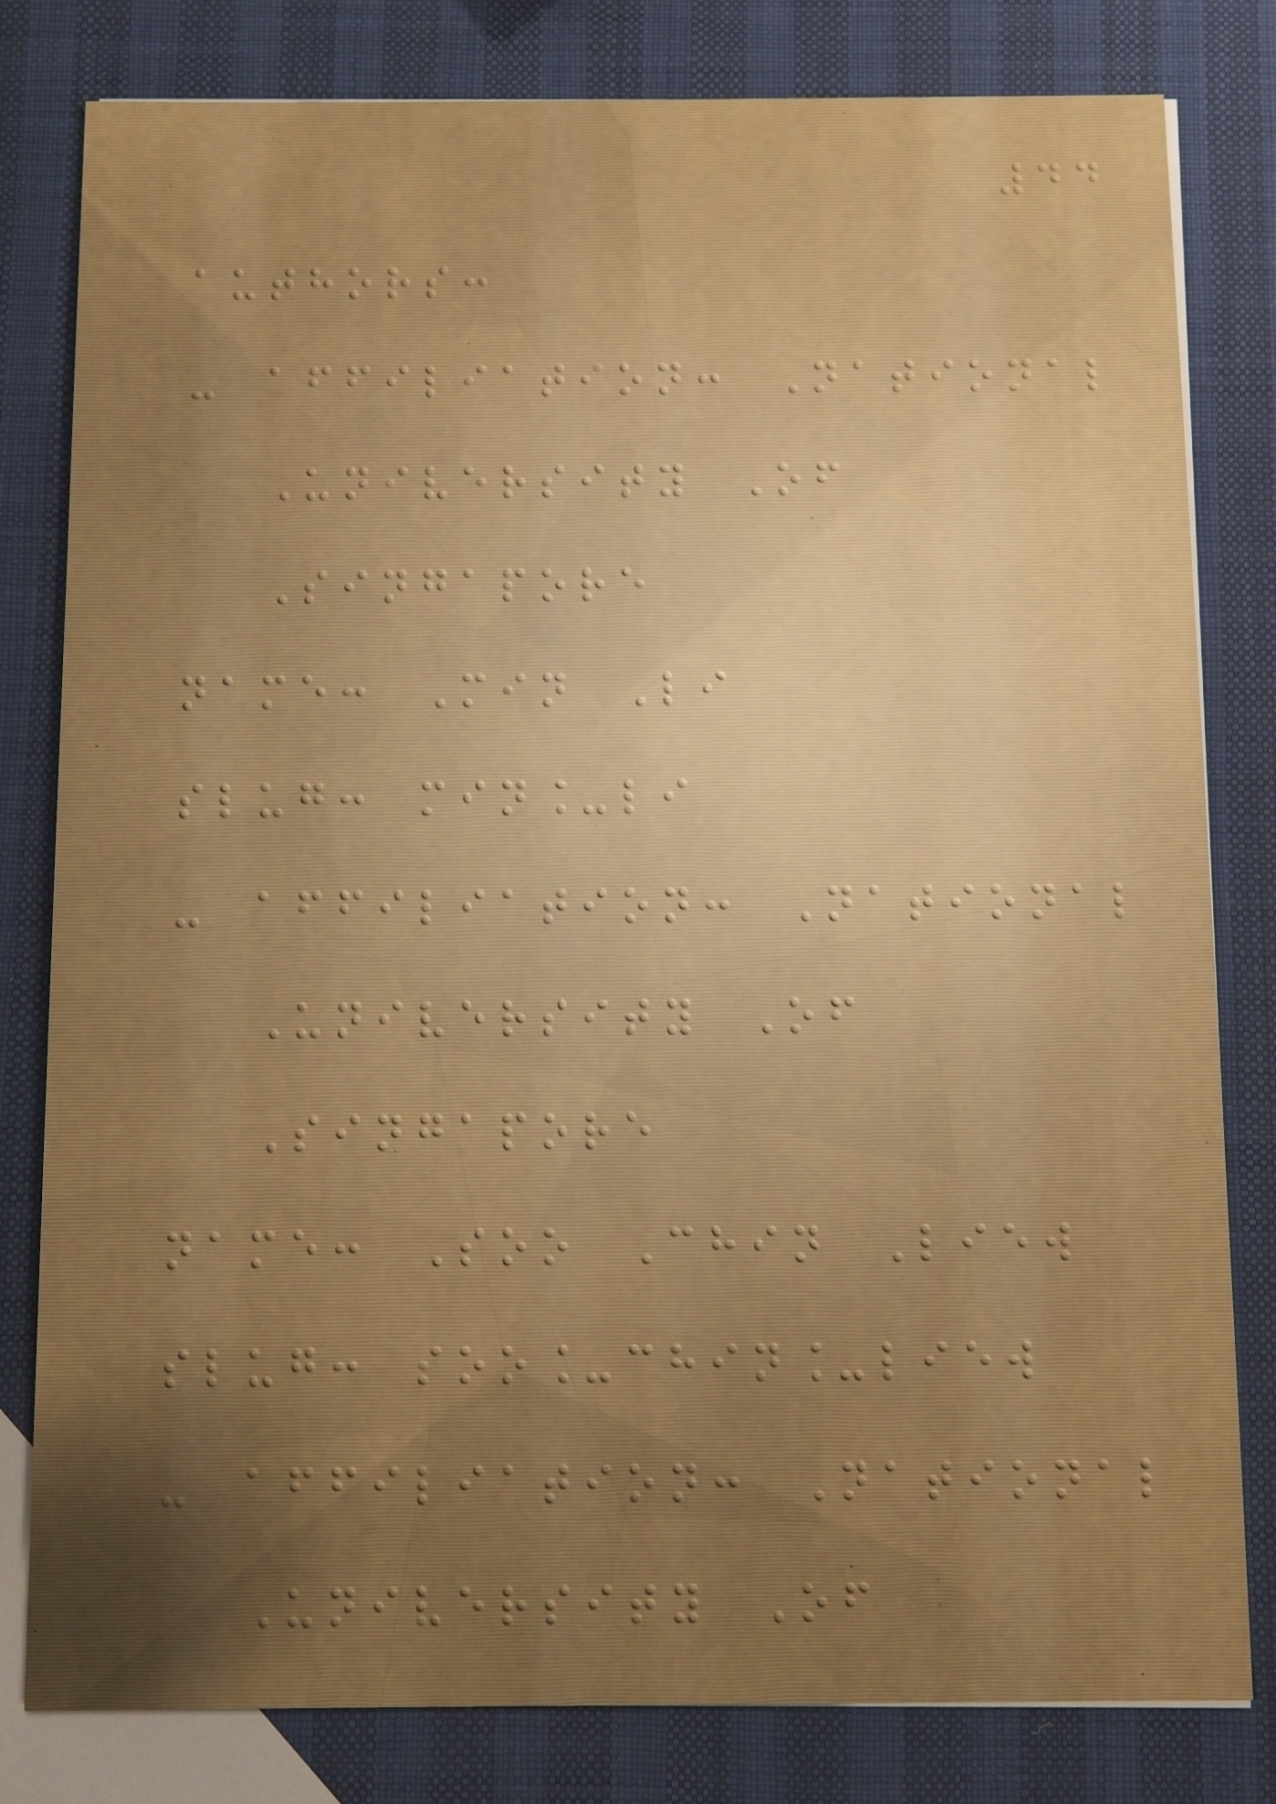44
authors:
- affiliation: National
University Of
Singapore
name: Min Li
slug: min_li
- affiliation: National
University Of
Singapore
name: Soo Chin Liew
slug: soo_chin_liew
- affiliation: National
University Of
